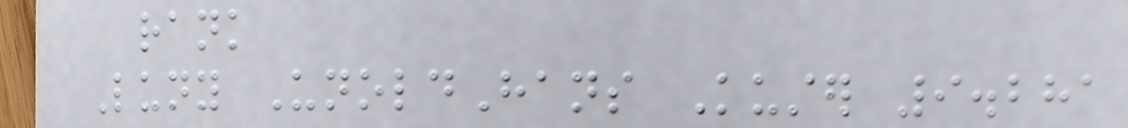rank
Luny UnoldHans Kuster 9.281
